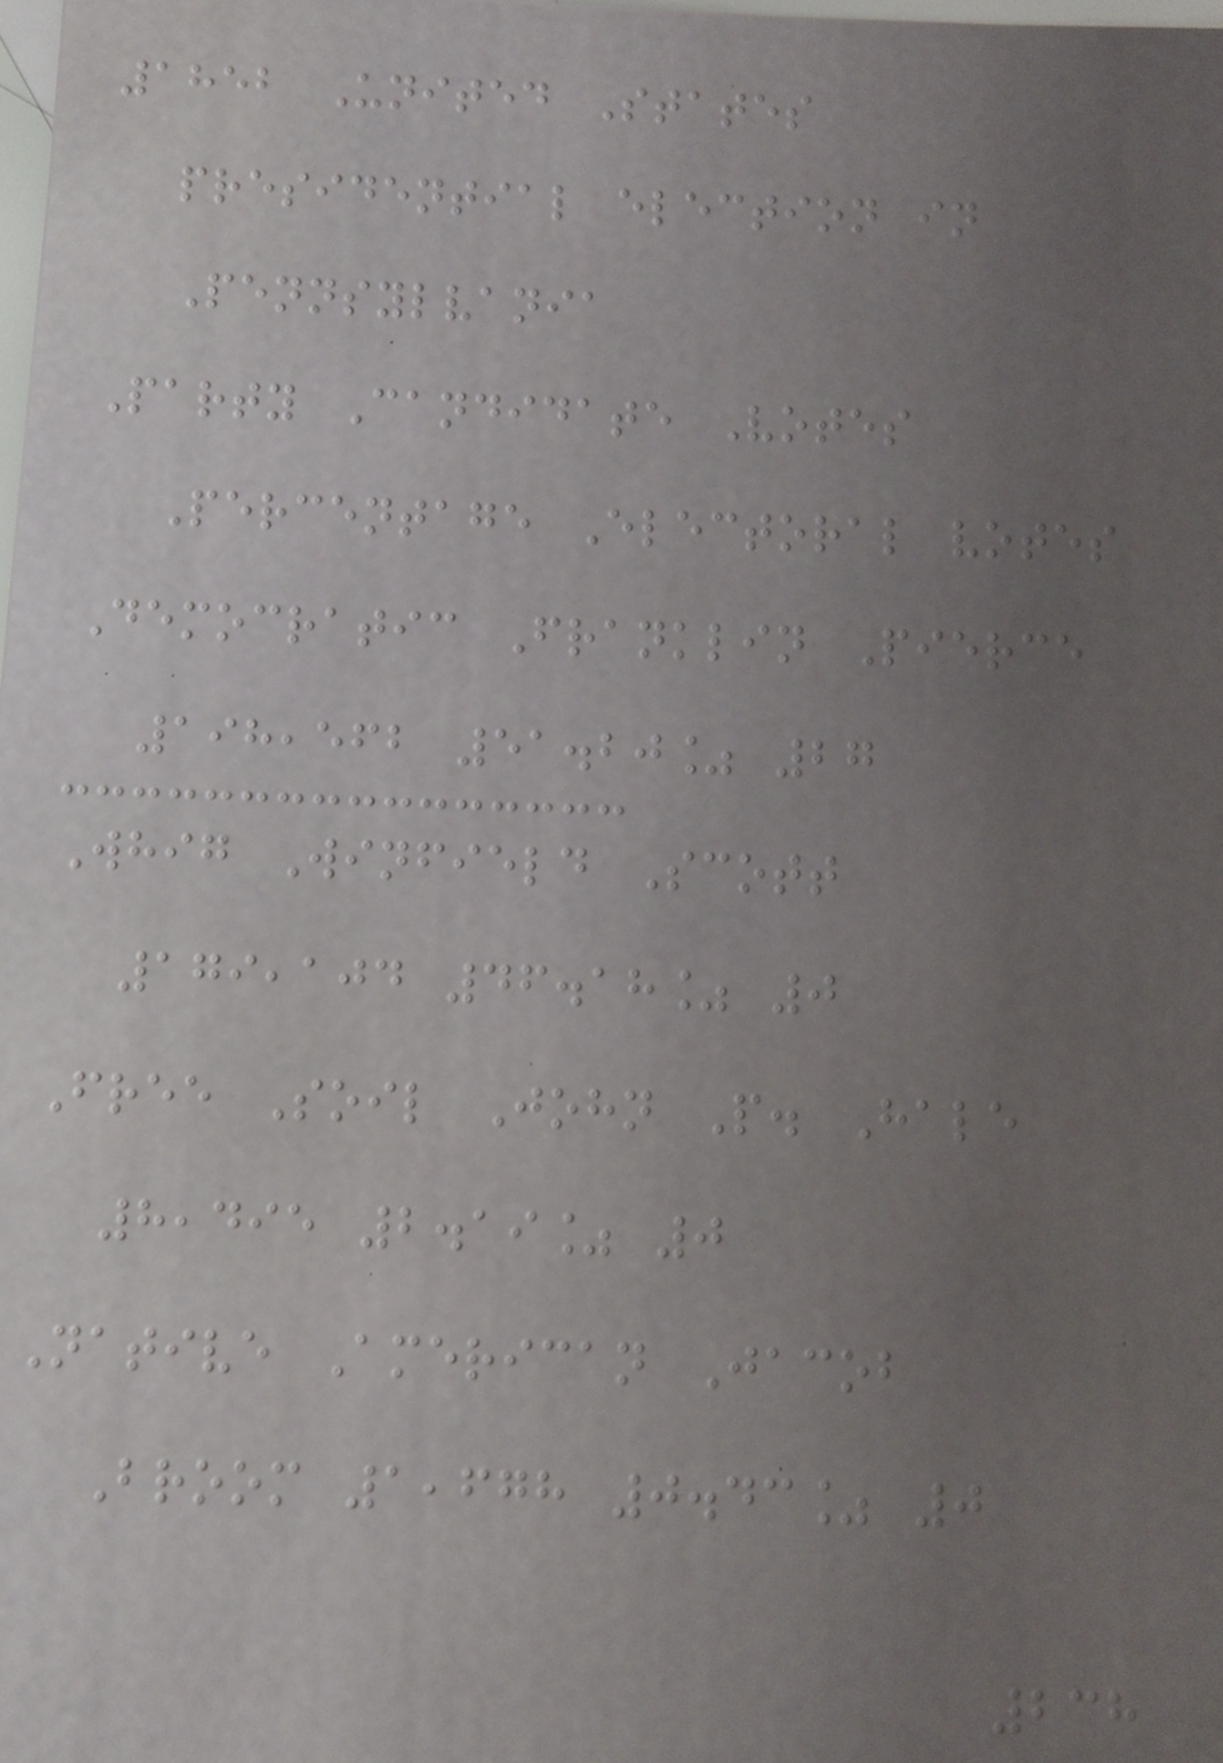1852 United States
presidential election in
Pennsylvania
Party Candidate Votes
Percentage Electoral votes
Democratic Franklin Pierce
198,562 51.20% 27
Whig Winfield Scott
179,104 46.18% 0
Free Soil John P. Hale
8,495 2.19% 0
Native American Jacob
Broom 1,678 0.43% 0
238
